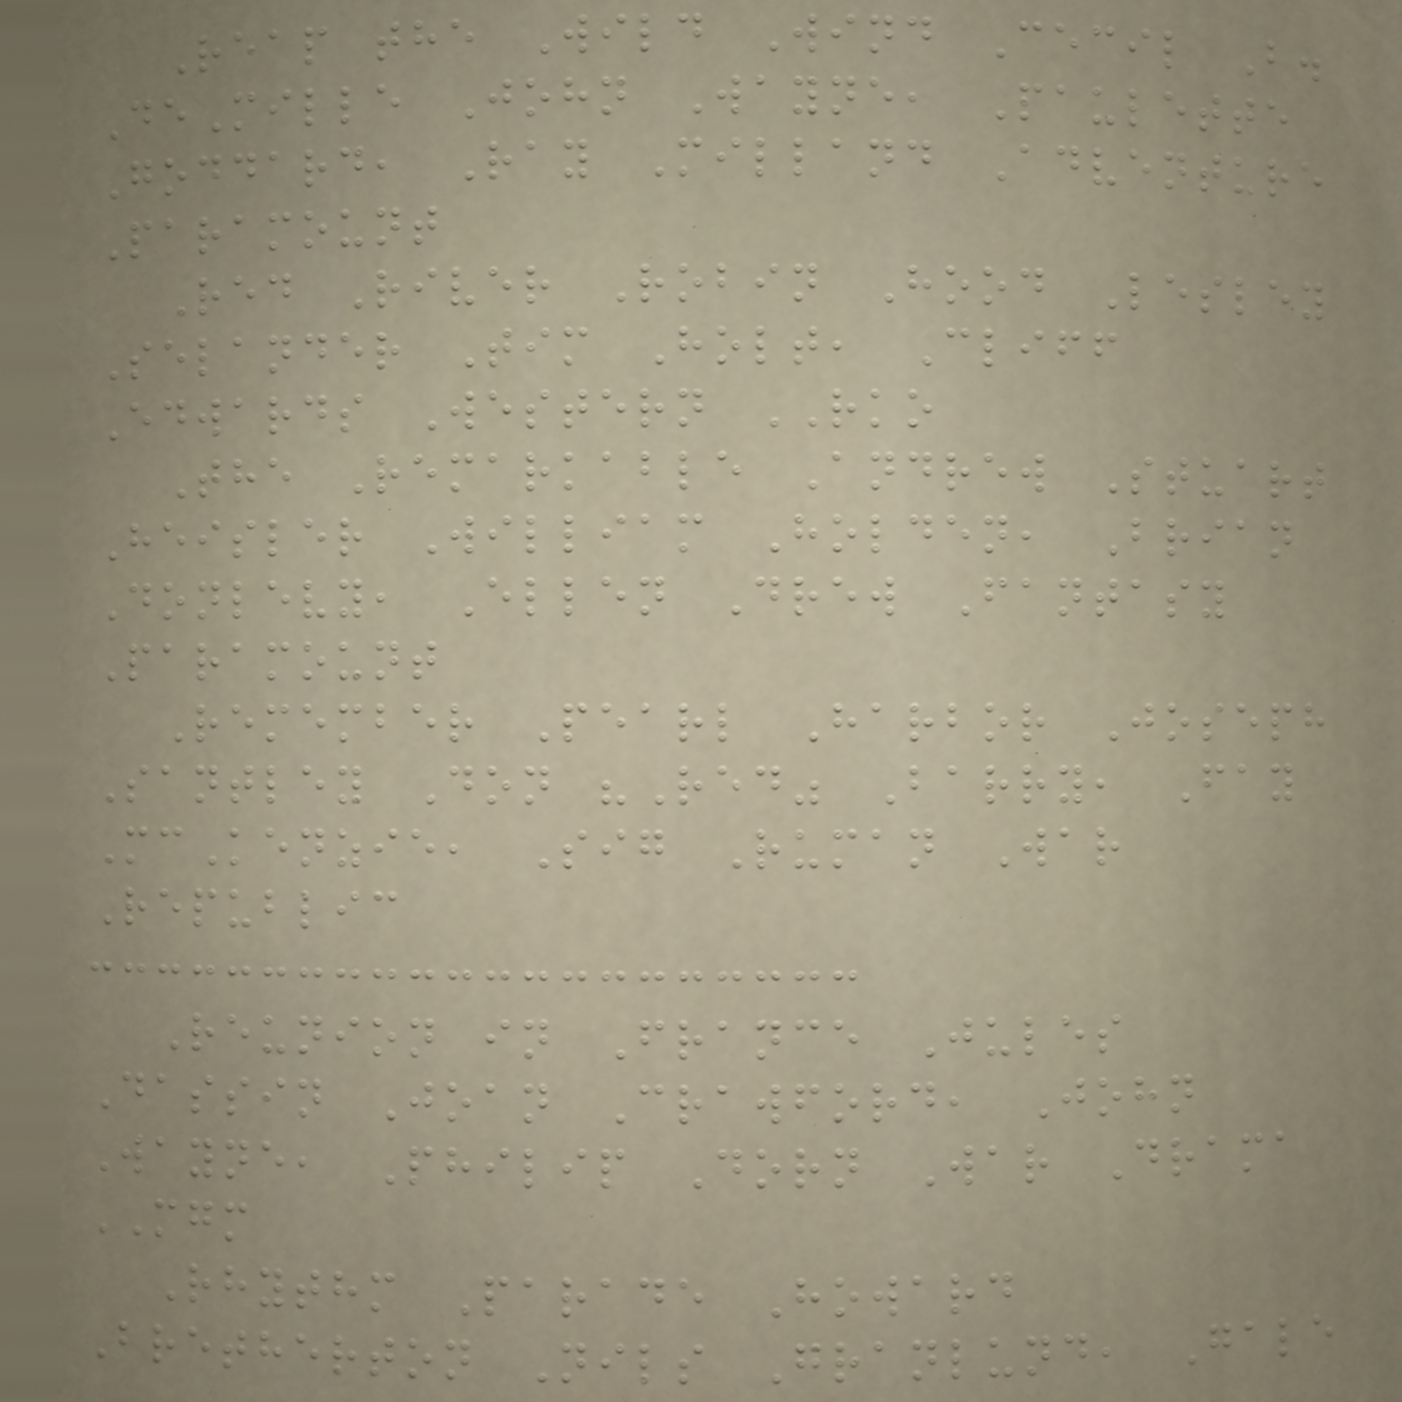Reap the Wild Wind Cecil B.
DeMille John Wayne, Paulette
Goddard, Ray Milland Adventure
Paramount
Red River Robin Hood Lesley
Selander Tim Holt, Cliff
Edwards Western RKO
The Remarkable Andrew Stuart
Heisler William Holden, Brian
Donlevy, Ellen Drew Fantasy
Paramount
Remember Pearl Harbor Joseph
Santley Don "Red" Barry, Fay
McKenzie, Sig Ruman War
Republic
Reunion in France Jules
Dassin Joan Crawford, John
Wayne, Philip Dorn War Drama
MGM
Rhythm Parade Howard
Bretherton Nils Granlund, Gale
